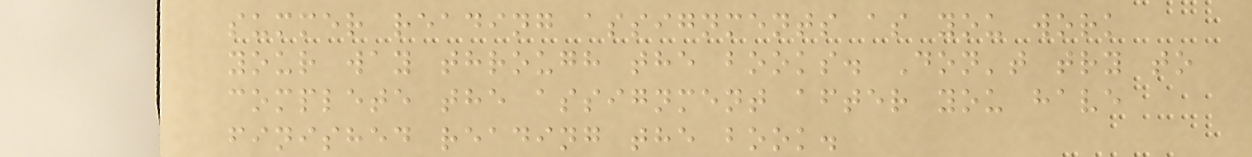summer reading assignments as you work
your way through the books. Don't try to
complete the assignment after you have
finished reading the book.
